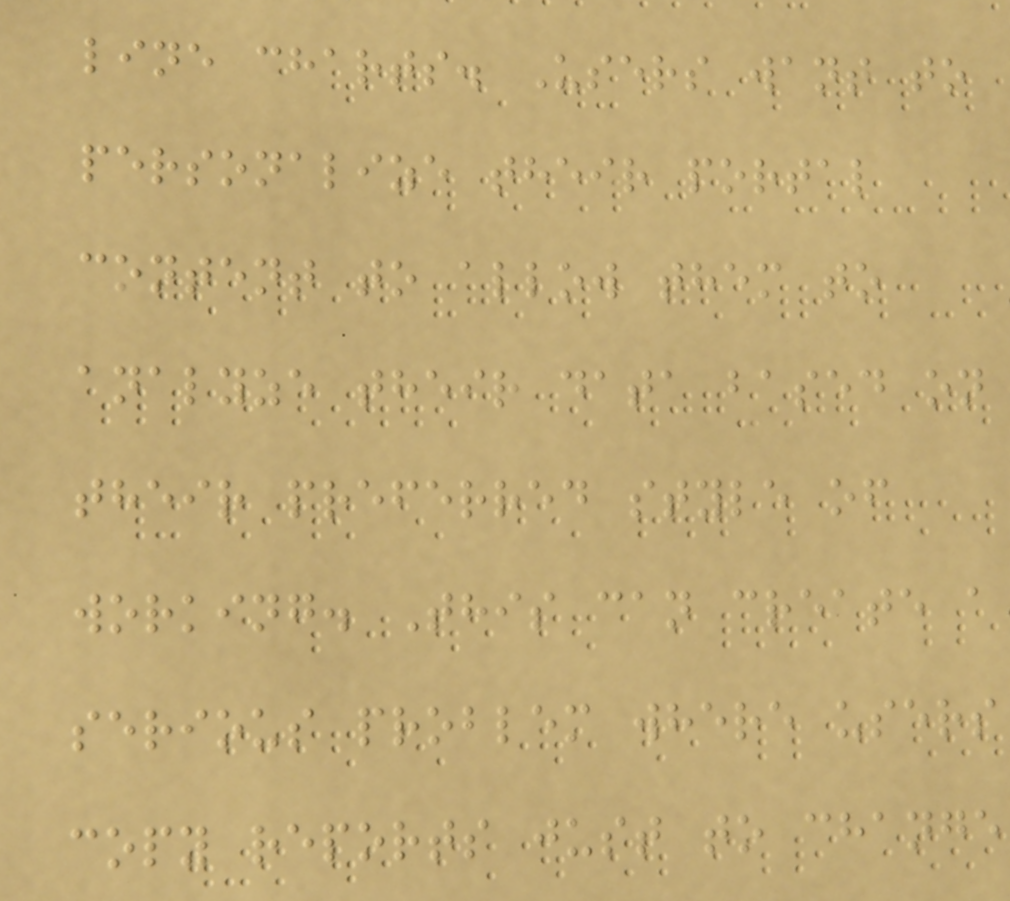line charts. Users want to
personalize their portal
content to allow them to
analyze their data based on
their preferred style of
working. This can create a
serious problem where users
copy reports just to change
